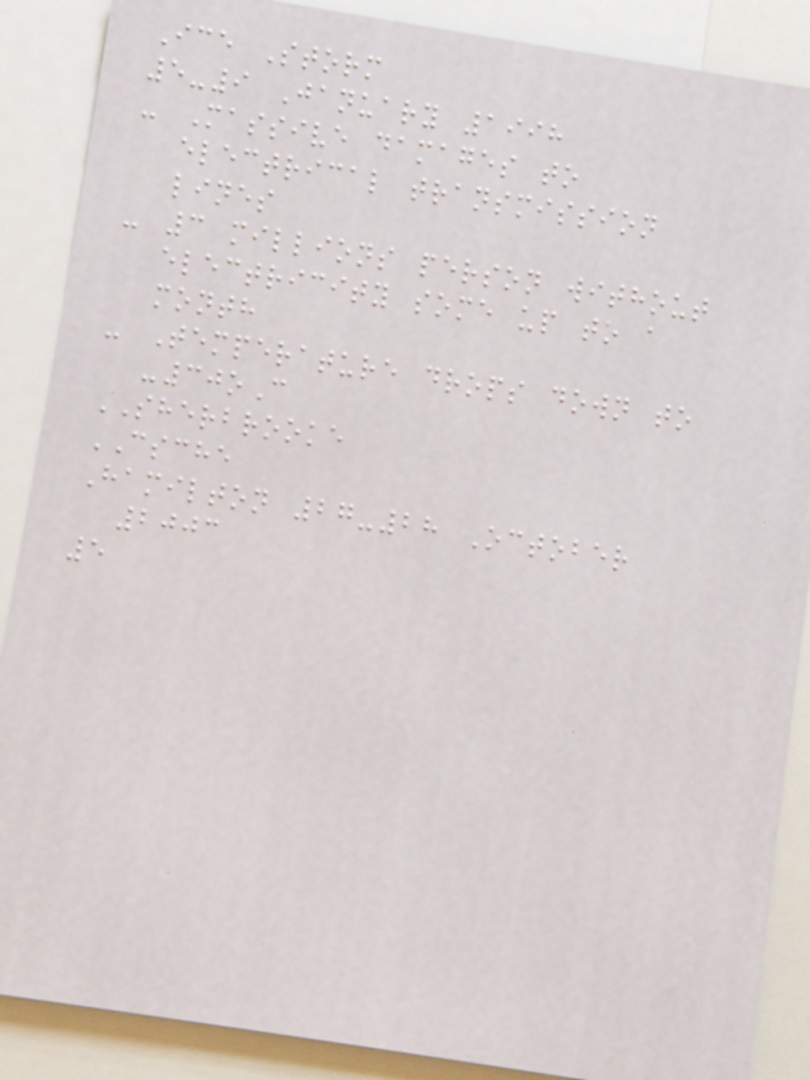Ice Storm
5-9 January 1998
- Massive damages to
electrical transmission
lines
- 3 millions person without
electricity some up to a
month
- Temperature drops down to
-30oC
SHERBROOKE
CSCHE
Hamilton 27-28 October
2003
5
